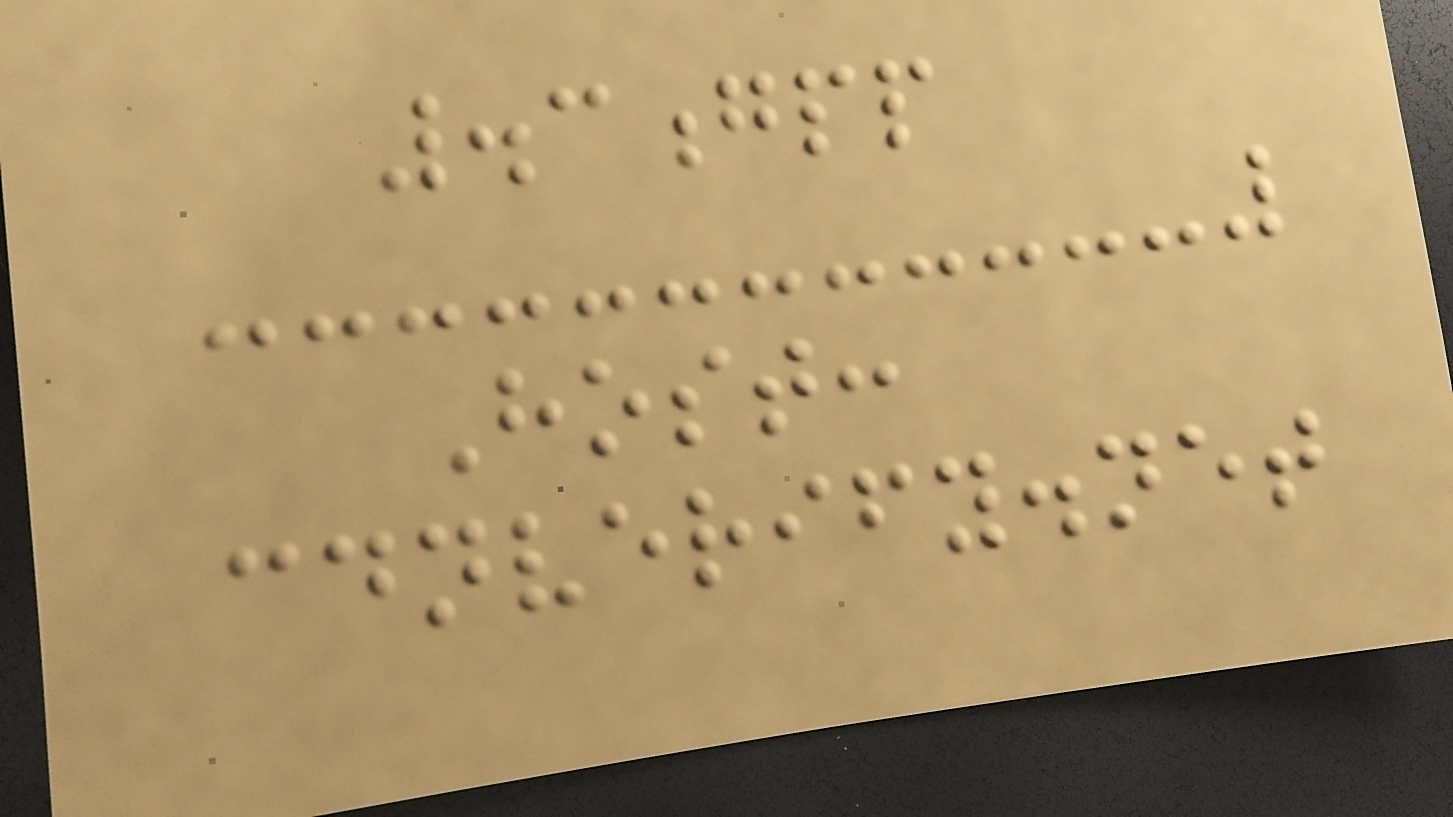.3gpp
Host:
cdnverify.net
